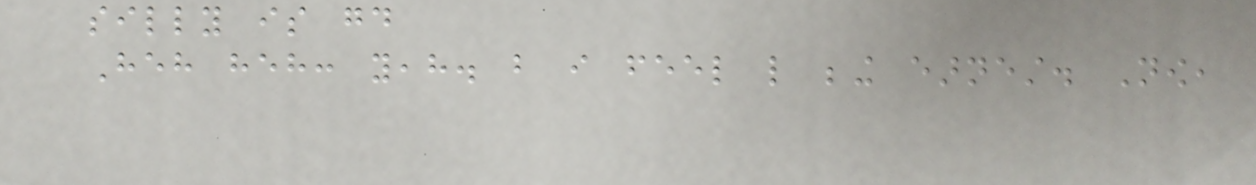silly is good
Heh heh: yeah. but i feel like being earnest. Now,
